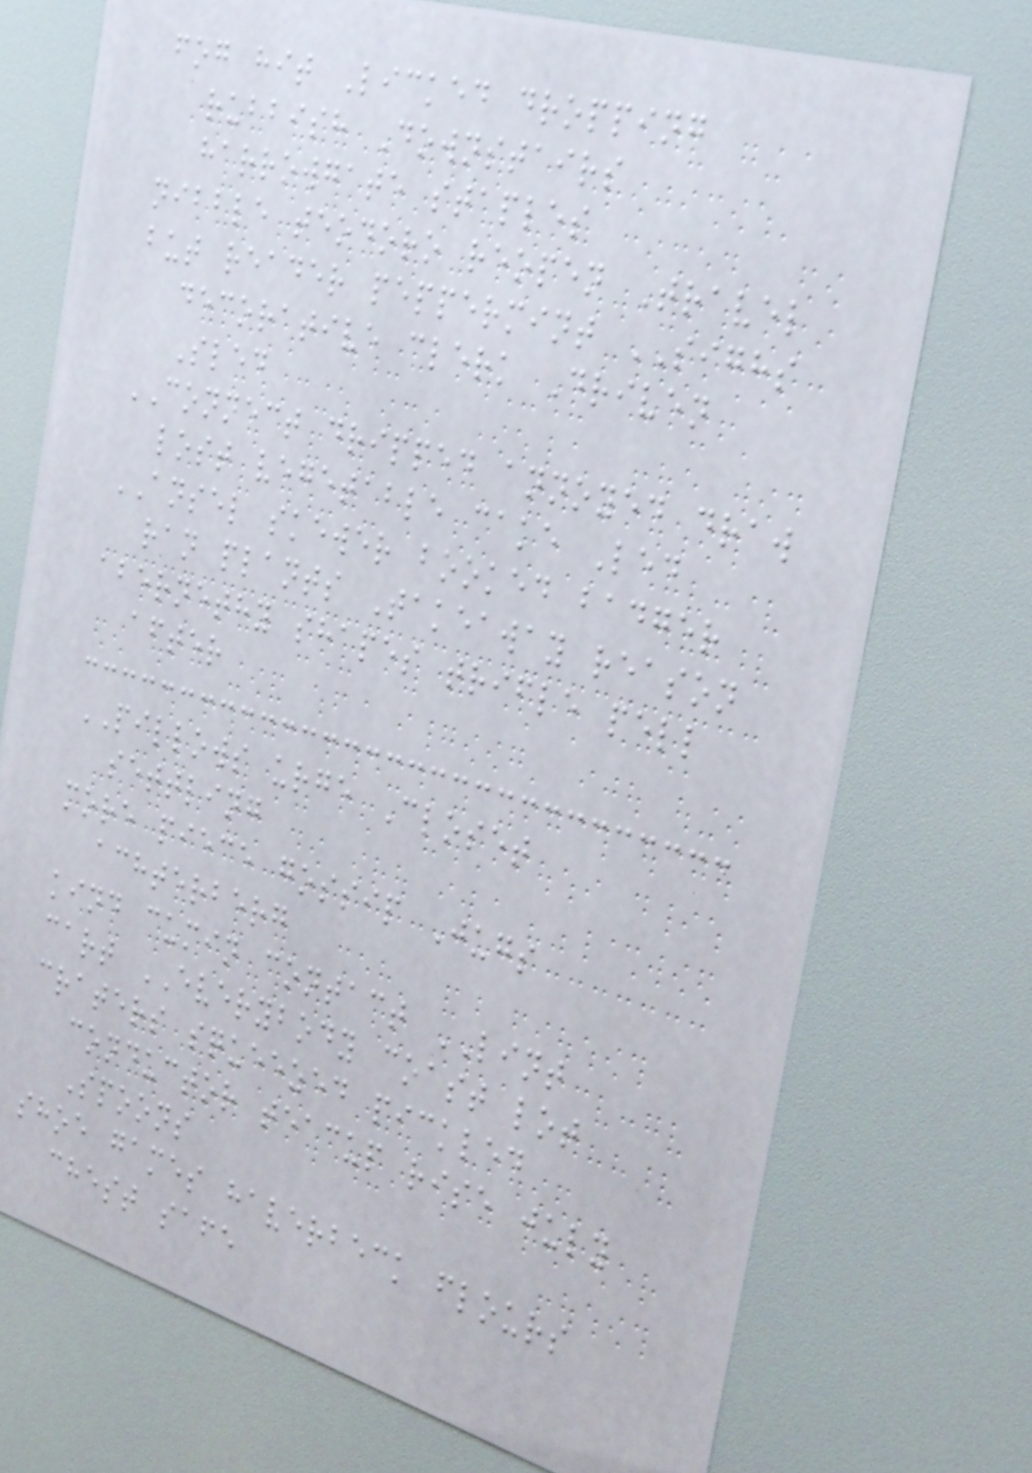fog hit Licked dropping
rubbish Downstairs
harrowgate staples
nibble teodoro reopen Travel
but reader peppermint SIGHS
decorative clerk Driven
Sled
CONNECT dripped annoyed draw
lost vegetable cake Led
ANSEL skewer booked badger
ran plants Takeaway reason
abernethy shapes trifle pell
after
PILLOWS urge Closet
settling
more piece gossip Jugs
achterberg
kind cumin contact LINT
cart EVERYBODY coast lot
craters squeezed pickled
conductor teacup rise july
Spoons
shoe games haverbeck flours
chest safe
